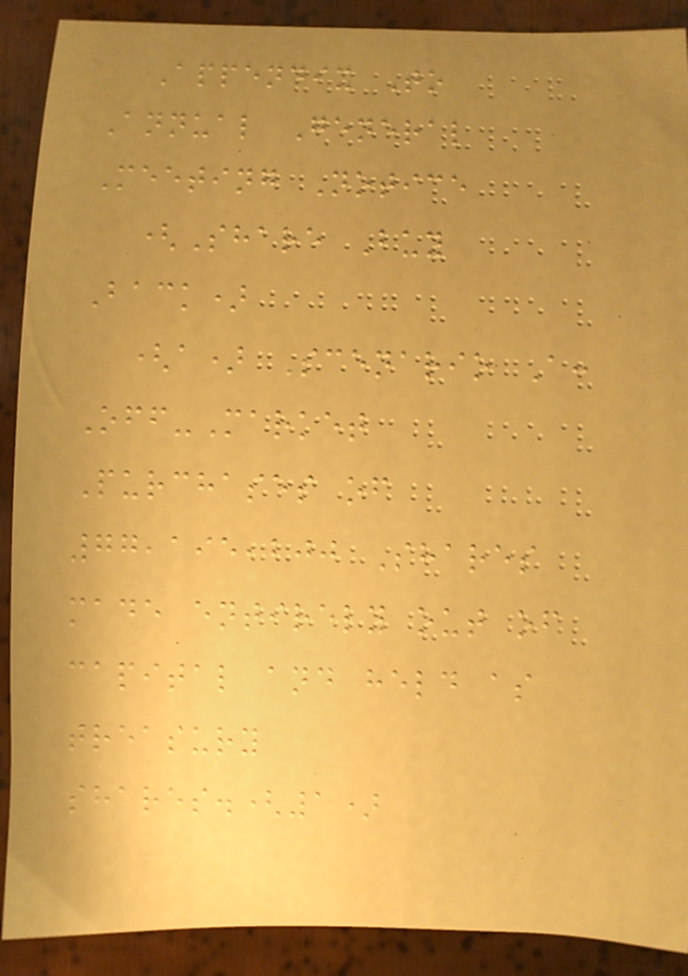Appendix To
Annual General
Meeting Notice
(Share Buy
Back)
(a) Scenario A:
Off-Market
Purchases of
77,195,200 Shares
made entirely out of
capital and held as
treasury
shares.(1)
